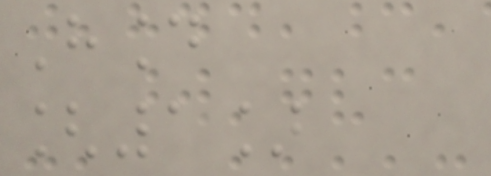Hound
[1]
